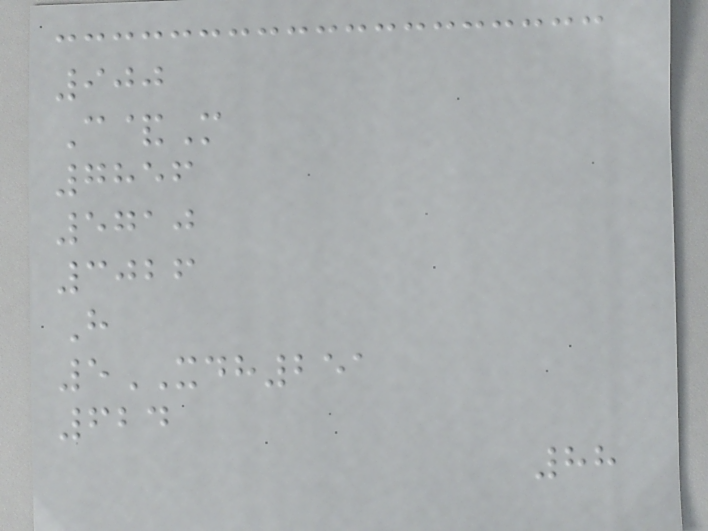900
C&M
7856
5710
3026
H
5XDH251
624
88
